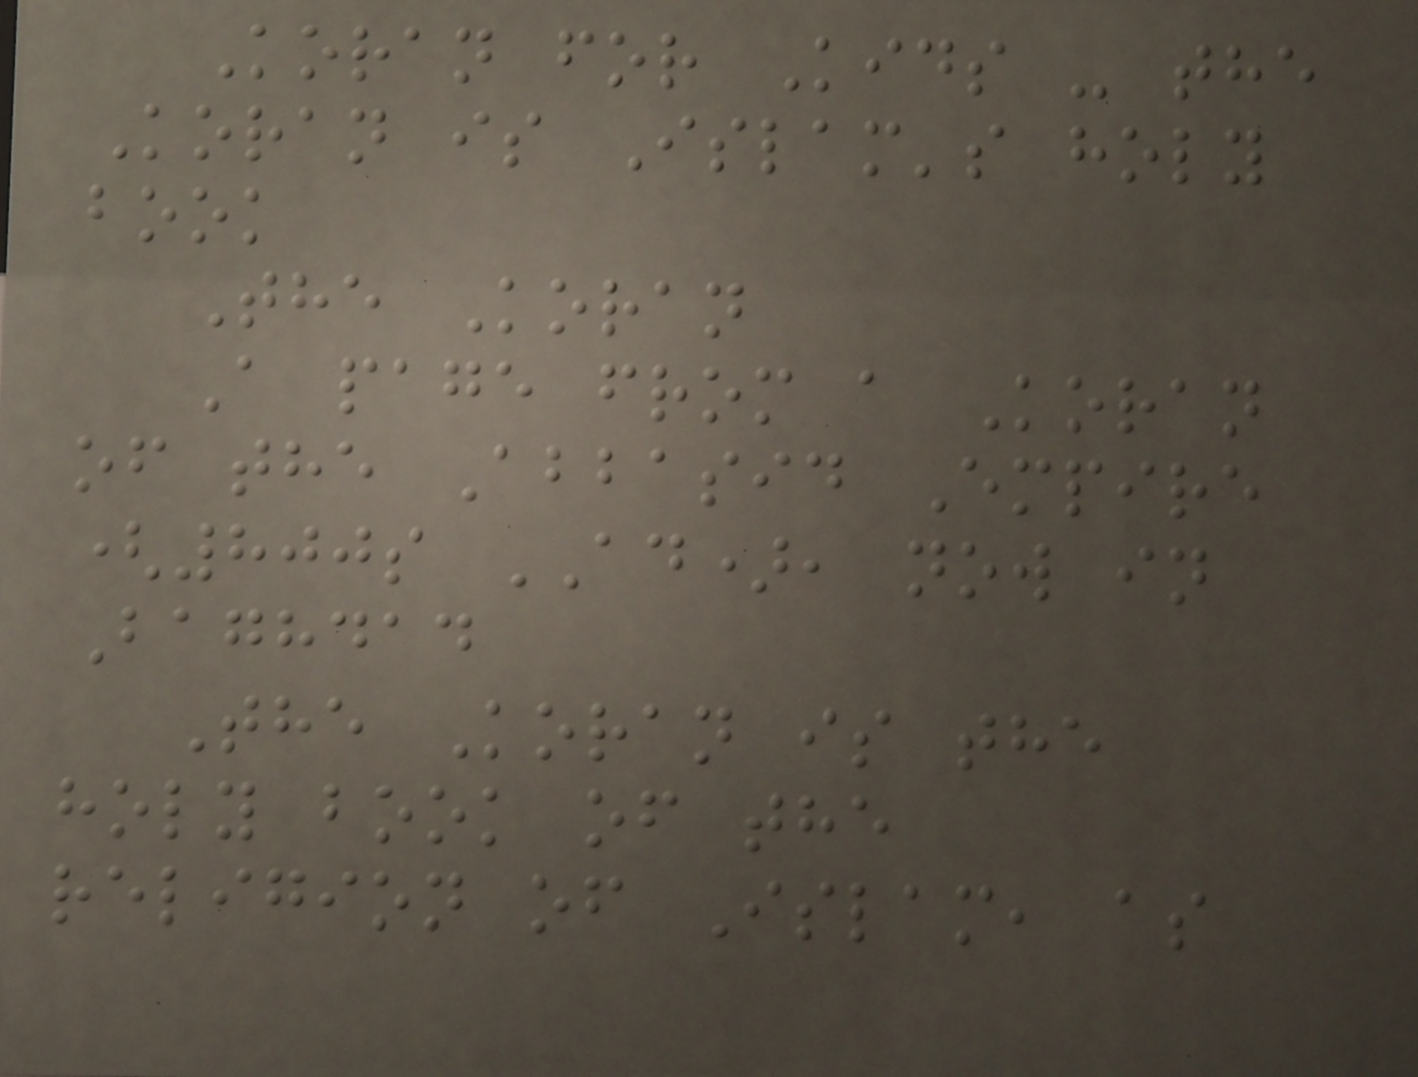Koran for Kids - the
Koran is Islam's holy
book
The Koran
A page from a Koran
of the Abbasid Empire
(800s AD), now in
Baghdad
The Koran is the
holy book of the
religion of Islam, as
